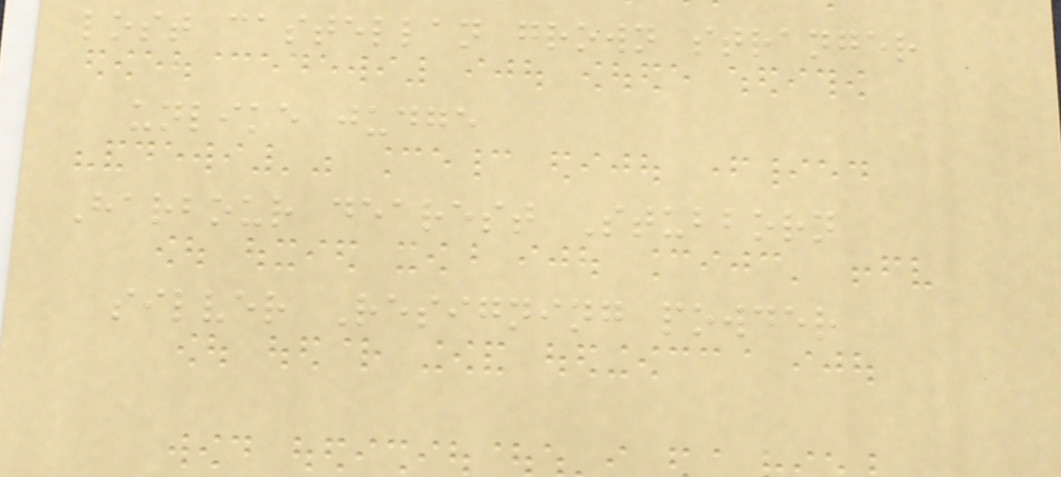lost castellan grown stranger
unlike judge
Harbour dearest Stubborn
silver Resigning powder
